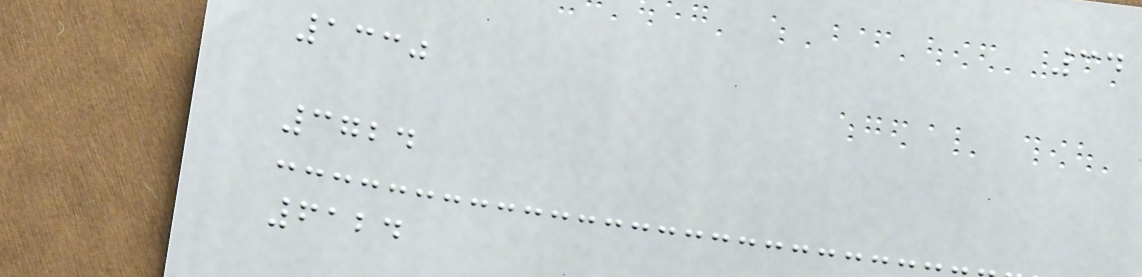34
1330
3724
6124
